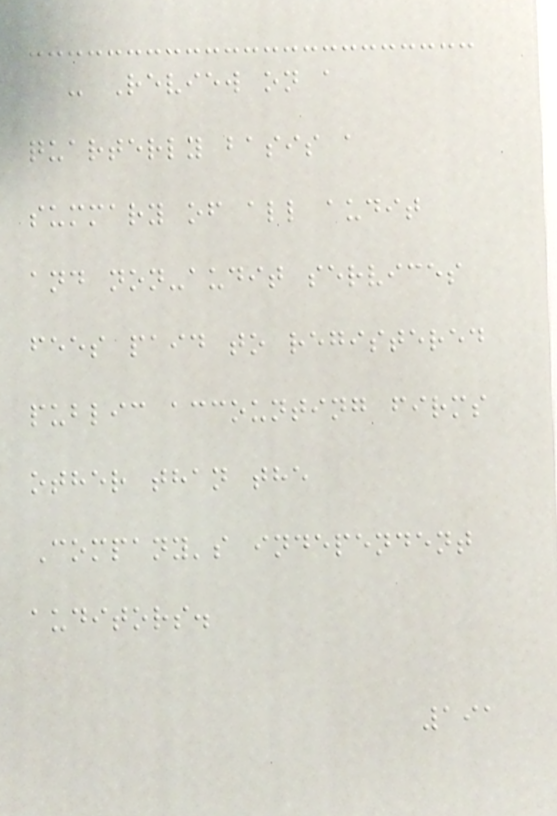- Review on a
quarterly basis a
summary of all audit
and non-audit services
fees paid to registered
public accounting firms
other than the
Company's independent
auditors.
191
